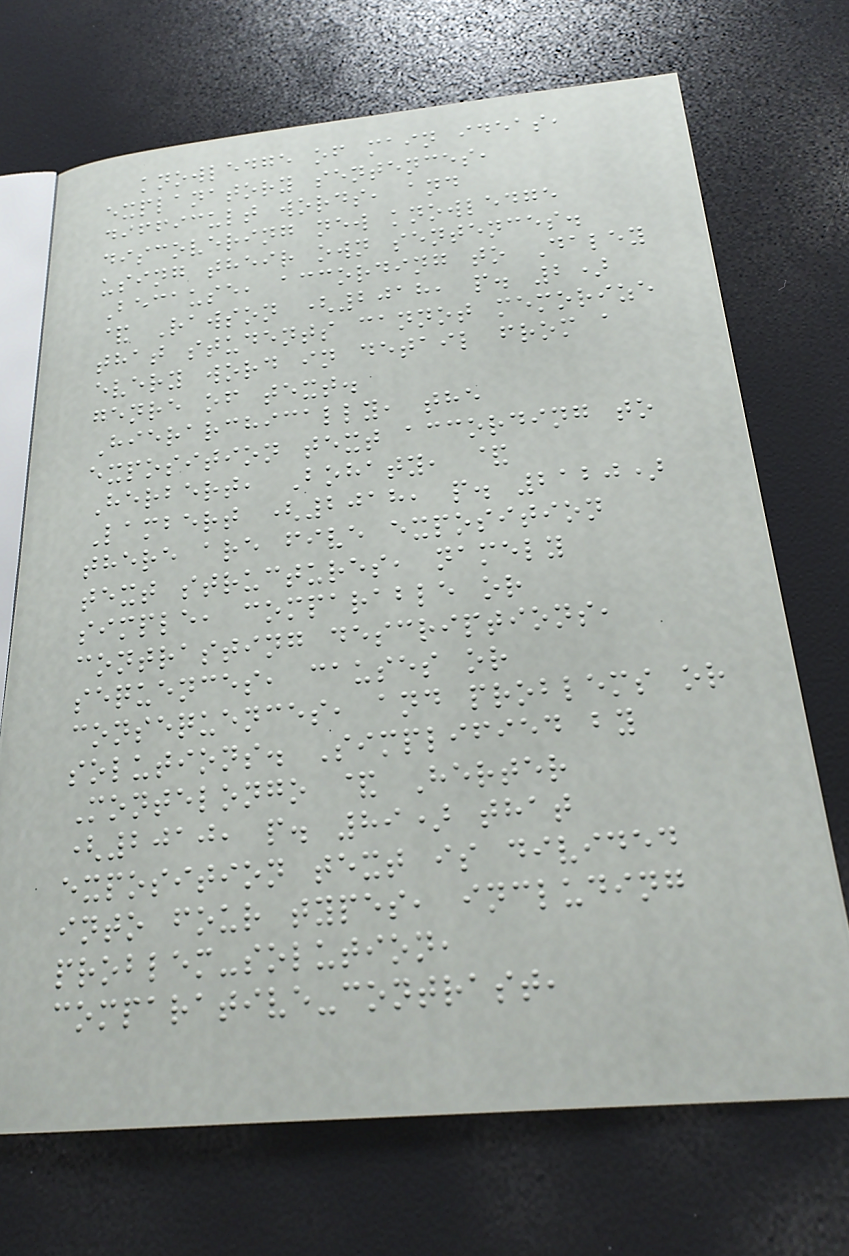knowledge of main ideas,
explanatory sentences,
difficult words, and
discovering new knowledge
using their own sentences.
Because, according to Daley
& Rawson (2018, p. 2)
that students cannot memorize
every word in detail from a
genre of text.
Hierarchically, the
exposition text according to
Herbert, Bohaty, &
Lambert (2018, p. 2120)
there are five exposition
text structures, namely
simple, comparable or
contrasting descriptions,
sequences, causes or
consequences, and problems or
solutions. Simplified by
Montelongo & Herter
(2010, p. 89) that
exposition text is divided
into four types, including
problem-solution,
comparative-contrast,
